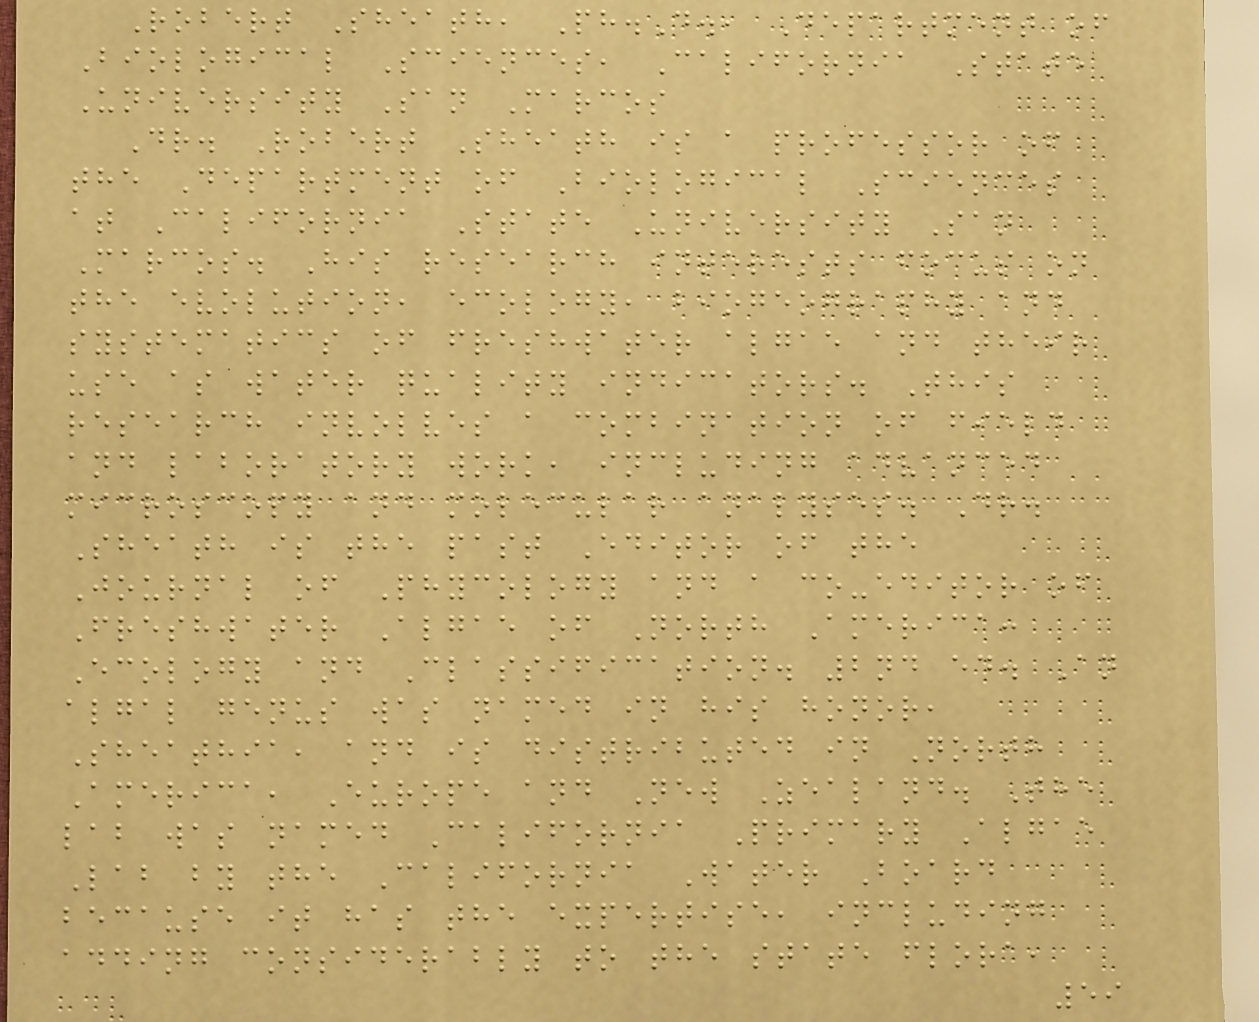Robert Sheath, Ph.D., Department of
Biological Sciences, California State
University San Marcos
Dr. Robert Sheath is a professor of
the Department of Biological Sciences
at California State University San
Marcos. His research interests focus on
the evolution, ecology, biogeography and
systematics of freshwater algae and their
use as water quality indicators. This
research involves a combination of field
and laboratory work, including advanced
microscopy and molecular analyses. Dr.
Sheath is the past Editor of the
Journal of Phycology and a co-editor of
Freshwater Algae of North America:
Ecology and Classification. 2nd ed. An
algal genus was named in his honor,
Sheathia, and is distributed in North
America, Europe and New Zealand. The
lab was named California Primary Algae
Lab by the California Water Board
because it has the expertise, including
adding considerably to the state flora,
59
